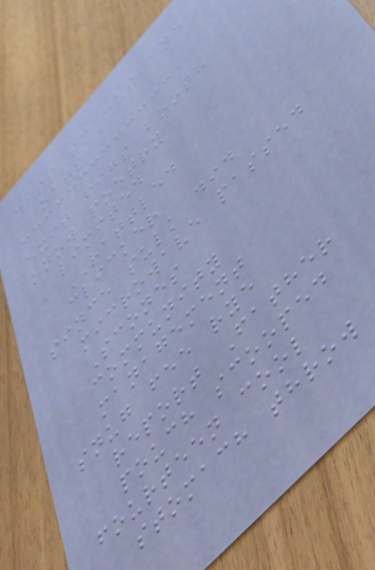cass sc husband
oats
exit figs broth
know poetry
limited
RATTLED
clicker
since sulk did
microwave passed
Scones
community
management
snug fee rye
report Father
pouch scooped
fourteen cool
stomach throw
